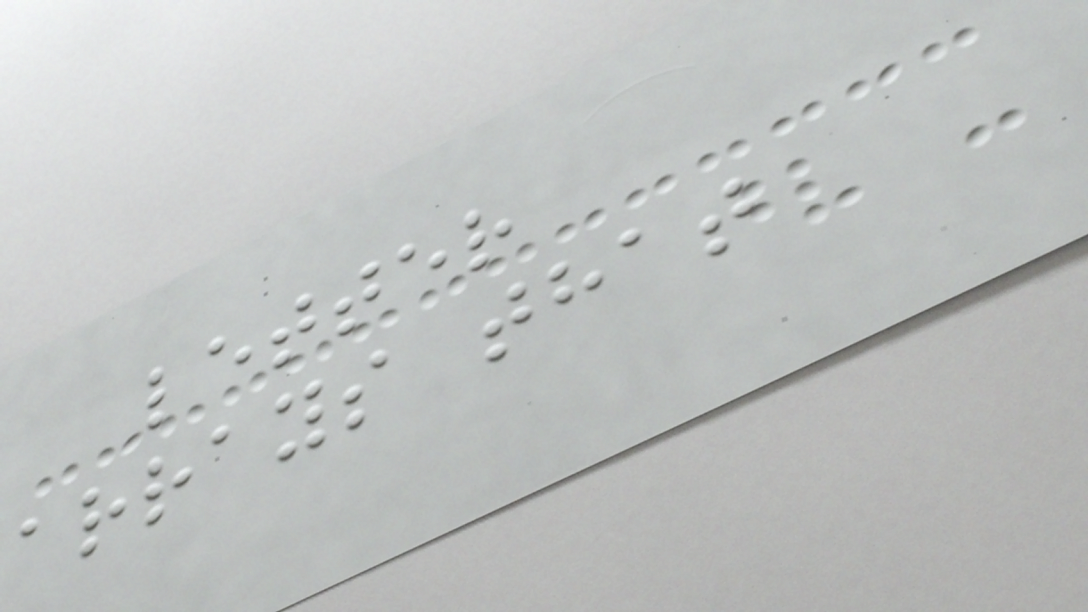letter
arrays that
